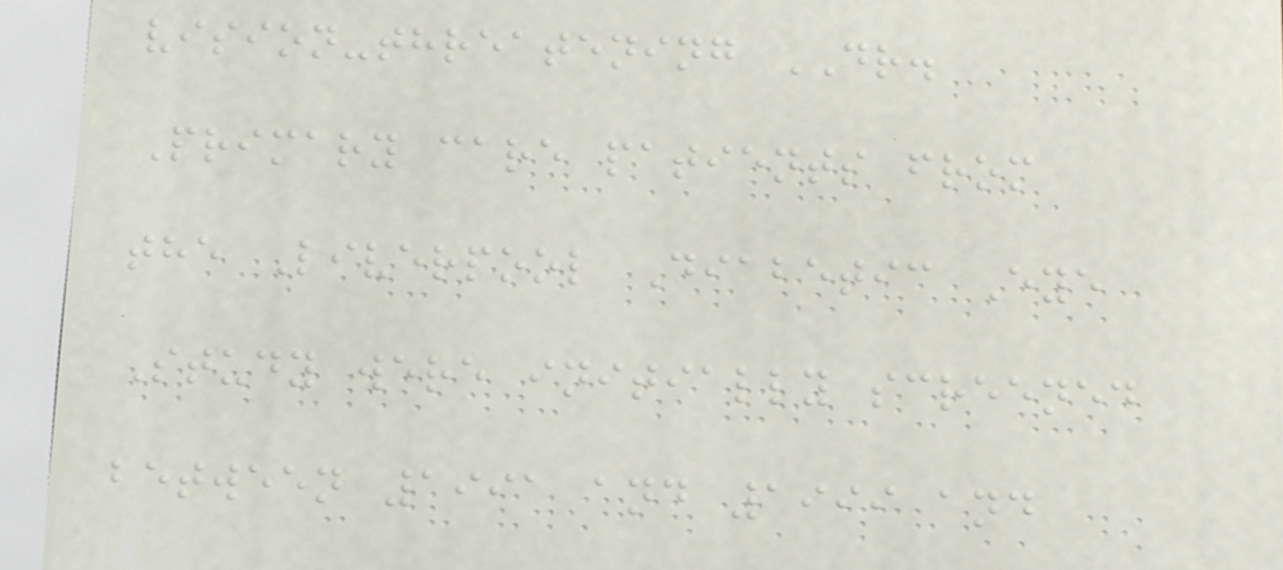vision-threatening DR.
Primary care patients from
the Liverpool Diabetic Eye
Study were initially screened
between 1991 and 1999 and
